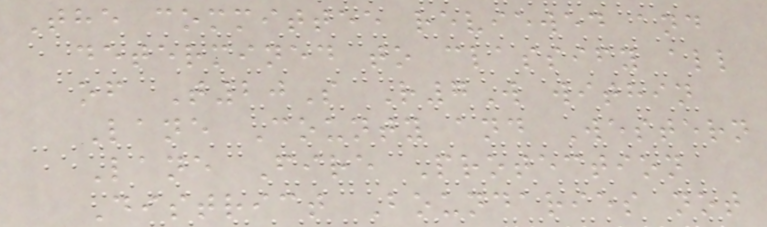The committee reviewed and
determined to classify all
of T20S R7W within
Lane County and Western
Lane Fire Protection
District Boundaries not
